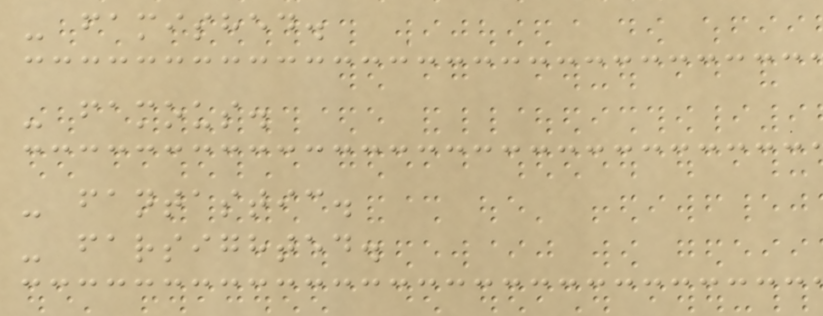- famished.
- famous.
- fantastic.
- farsighted.
